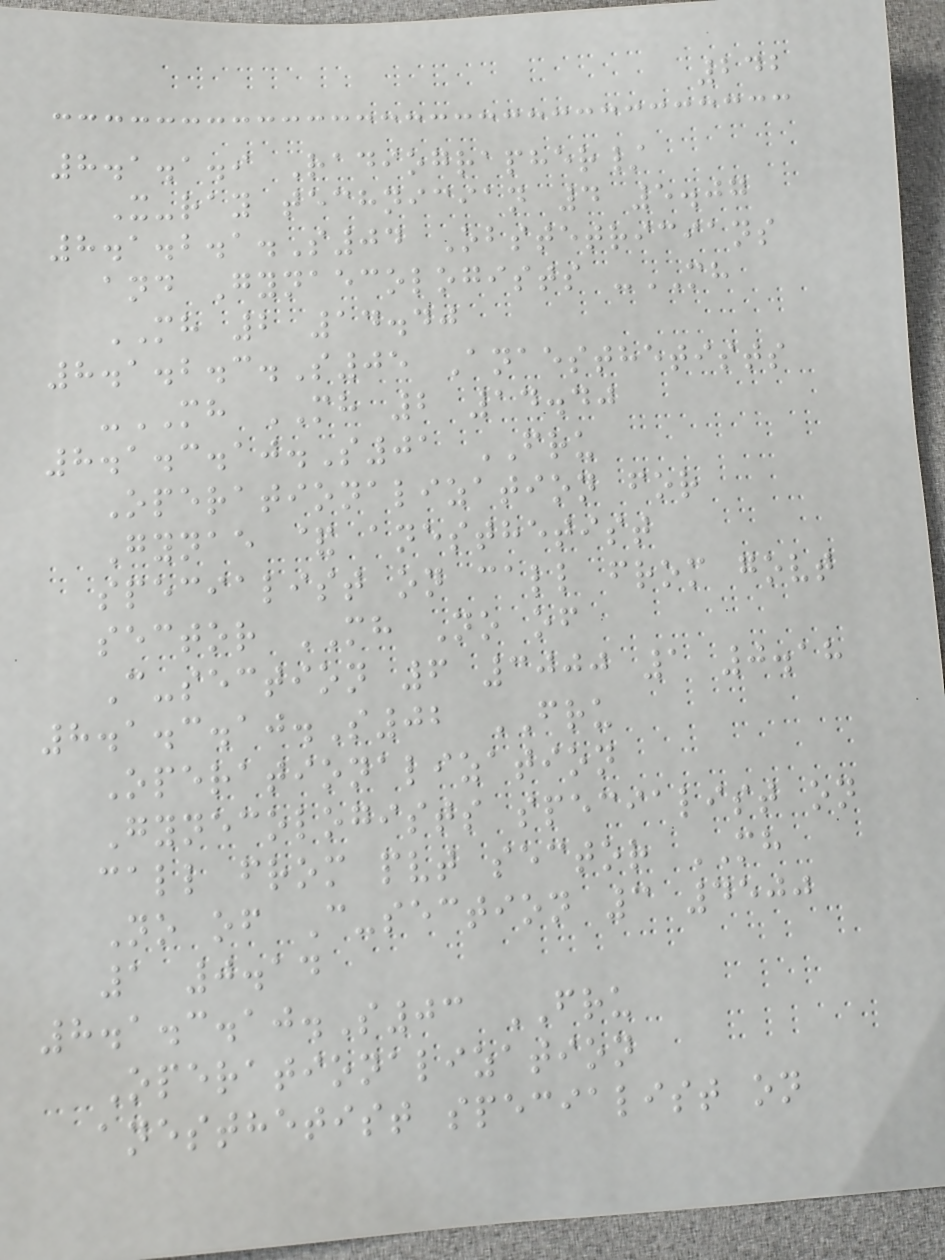242
8.1.1.9 Radiographer/
X-ray technician 4 5.07
8.1.2.1.S04 Obstetricians
and Gynaecologists -MH
MH 2 14.40
8.1.2.3.S05 Anaesthetists
-MH MH 2 14.40
8.1.3.10.S01 FRU
Operationalization for
Gynae & anesthetist
specialist on call from govt
sector MH No of
C-section 6 3000 1 0.18
8.1.3.10.S02 FRU
Operationalization
Gynecologists specialist on
call from pvt sector MH
No of C-section 3 4500
1 0.14
8.1.3.10.S03 FRU
Operationalization
anesthetist specialist on
